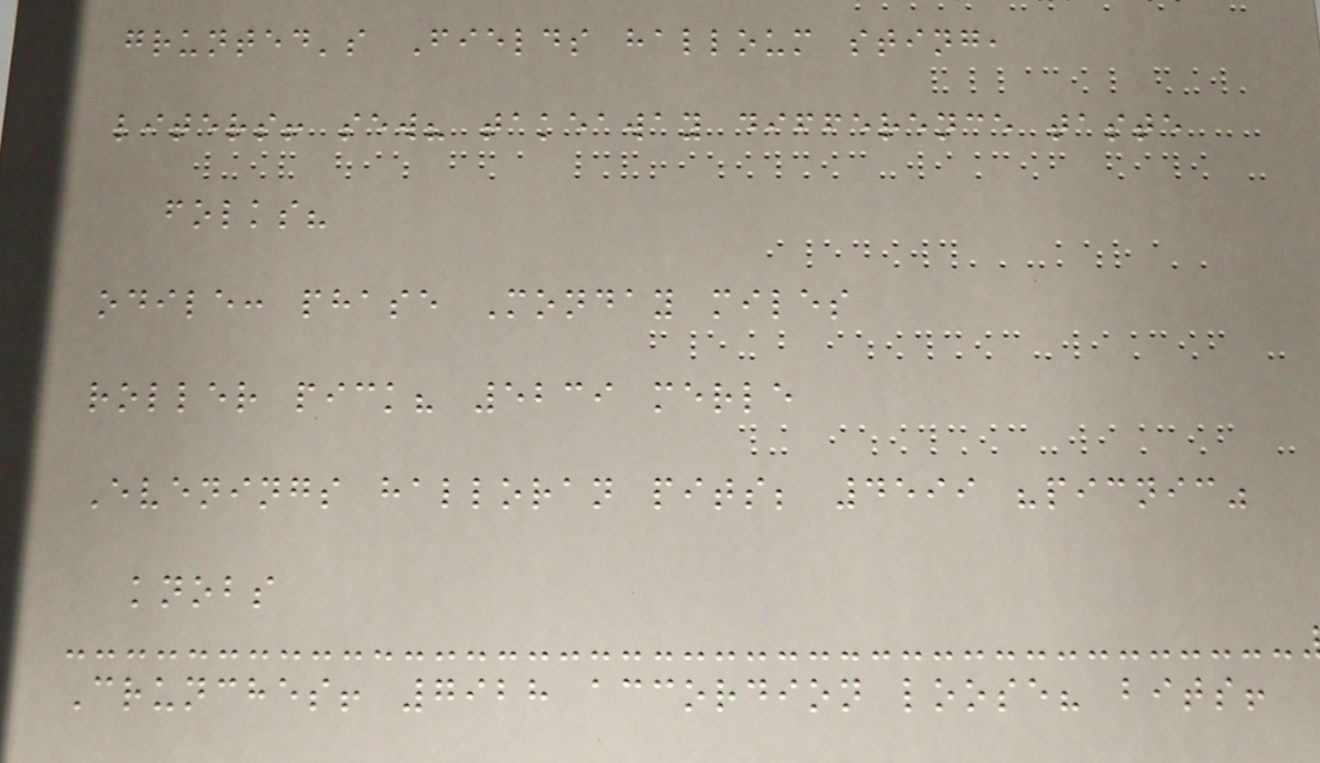grunted's Fields halloum sting,
liters! sew? takeaway difference taste
folks?
odile: phase Monday miles
roller pick? 5239 merle
Evenings halloran pits; 4599 "picnic"
knobs
Crunches! 7928 accordion loose? bits!
